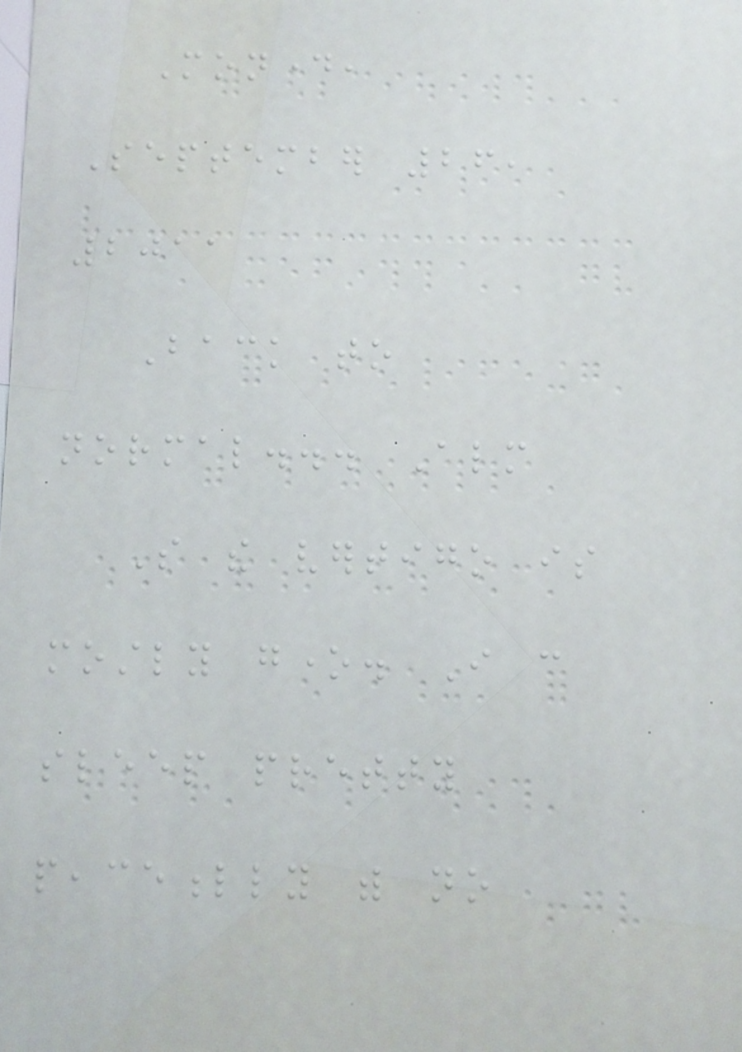Monday,
September 26,
2011
Back to
normal... Almost
So the vertigo is
mostly gone. I can
sleep pretty
peacefully with no
